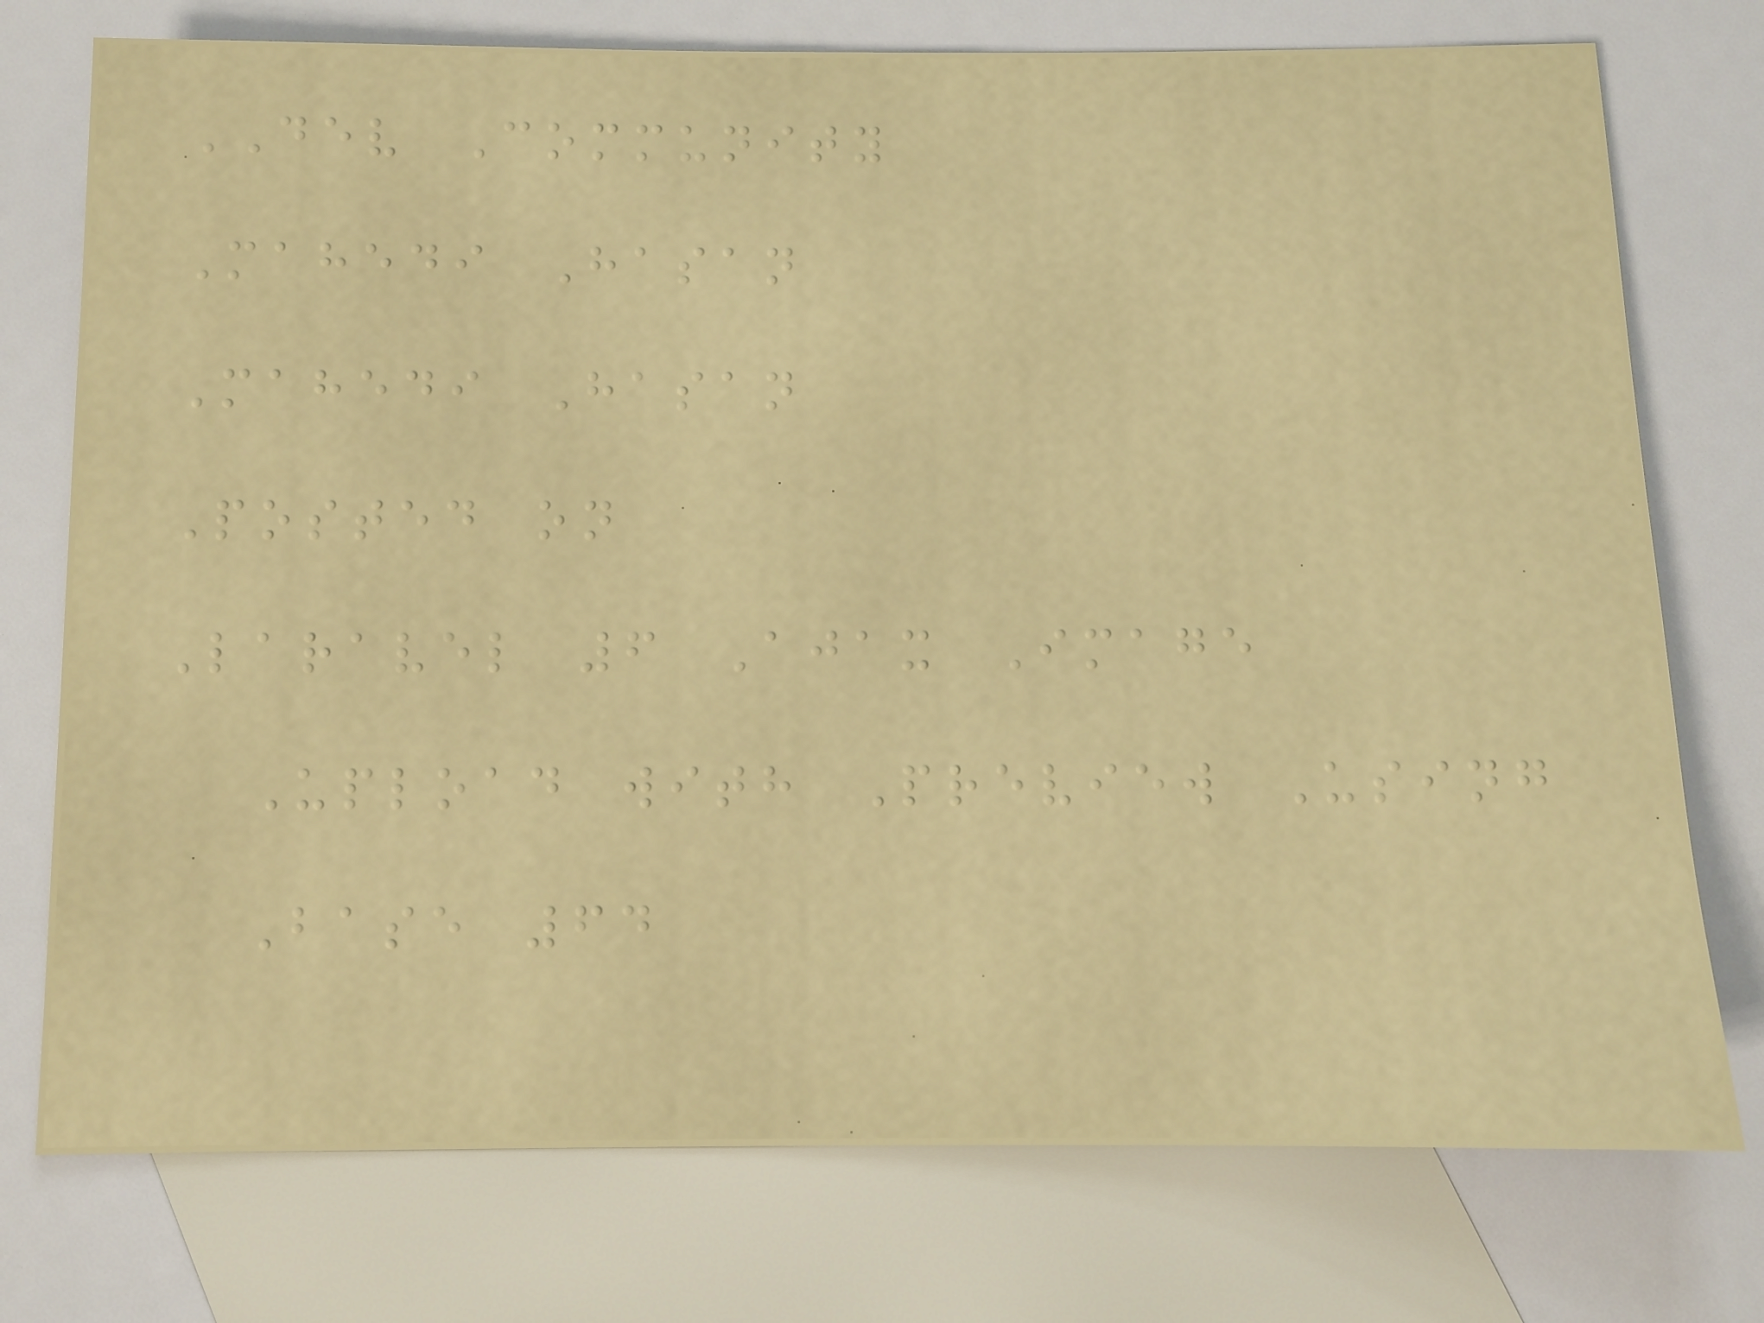DEV Community
Mahedi Hasan
Mahedi Hasan
Posted on
Laravel 6 Ajax Image
Upload with Preview Using
Base 64
